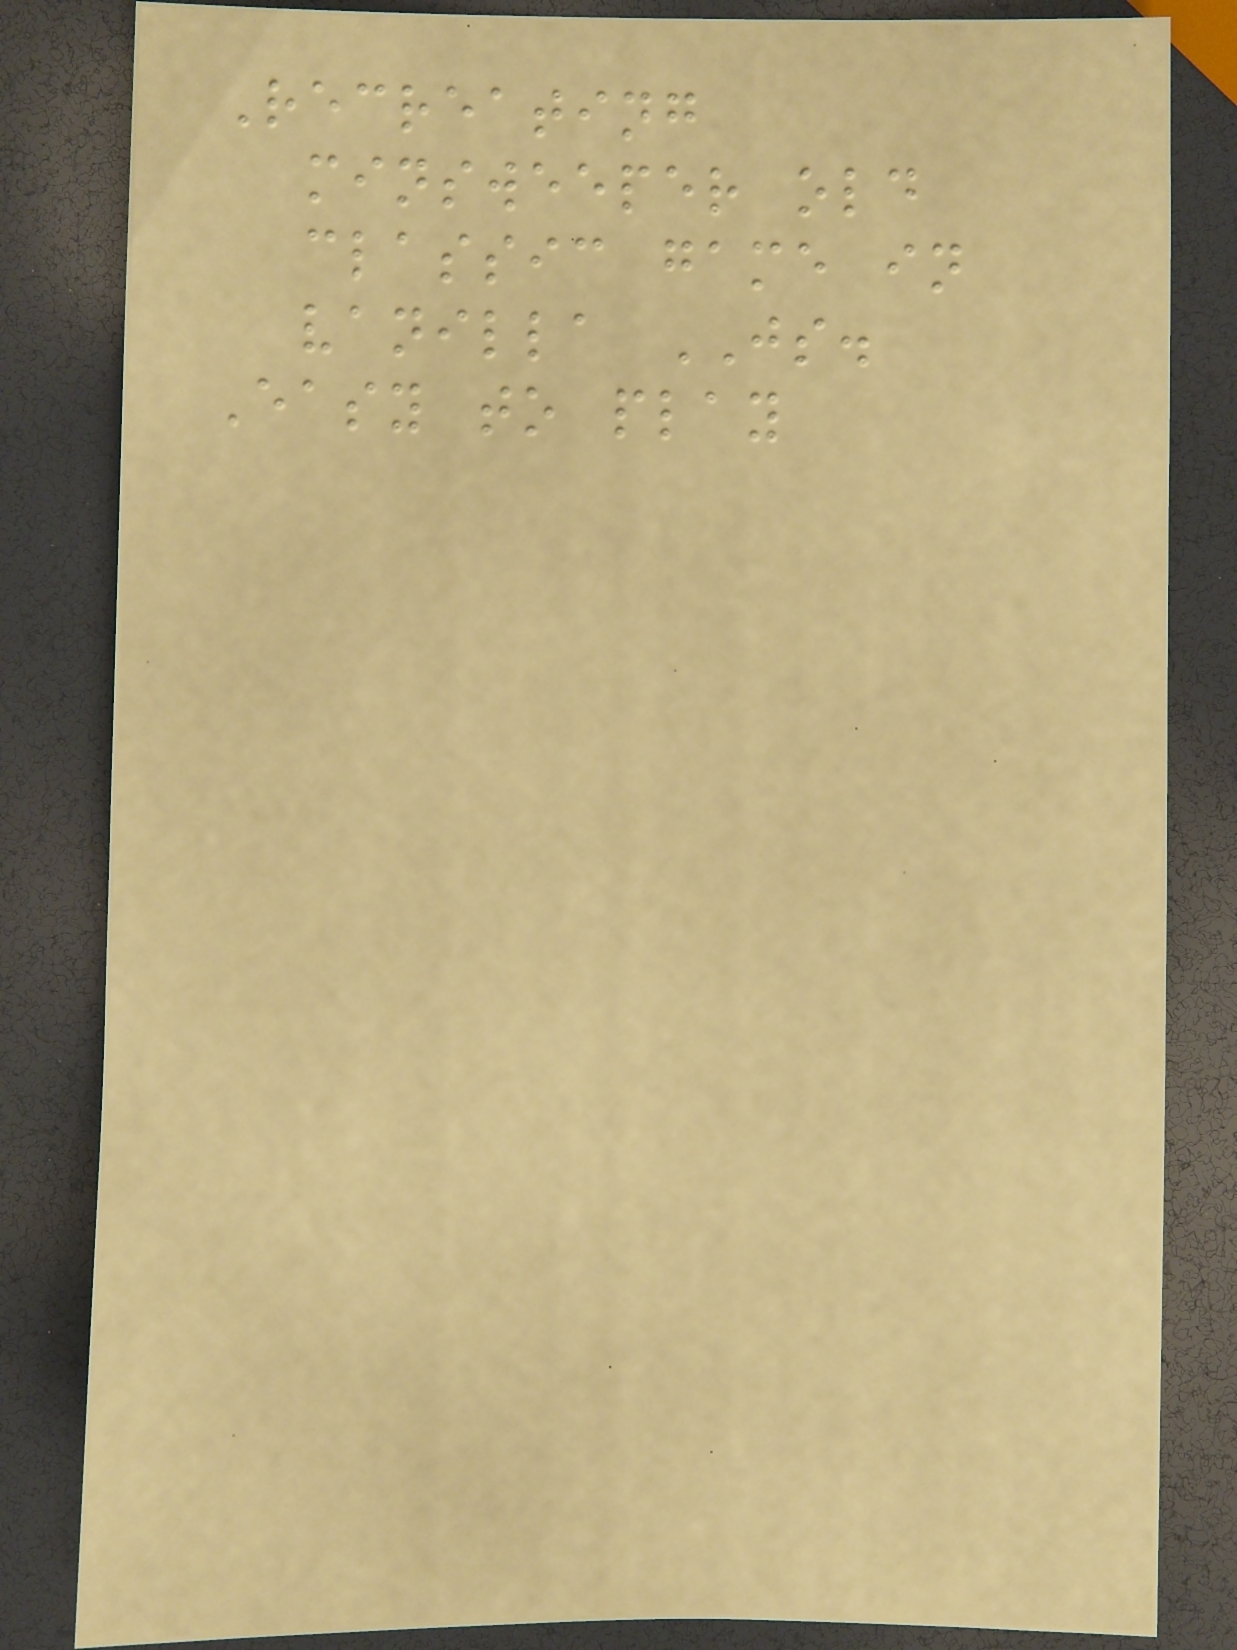Recreating
minsweeper old
classic game in
vanilla JS.
Easy to play
